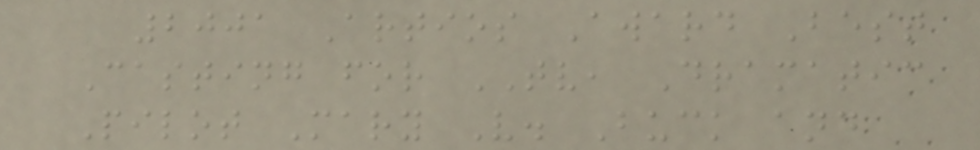2001 Artios Award Best
Casting for TV, Dramatic
Pilot Mary V. Buck and
